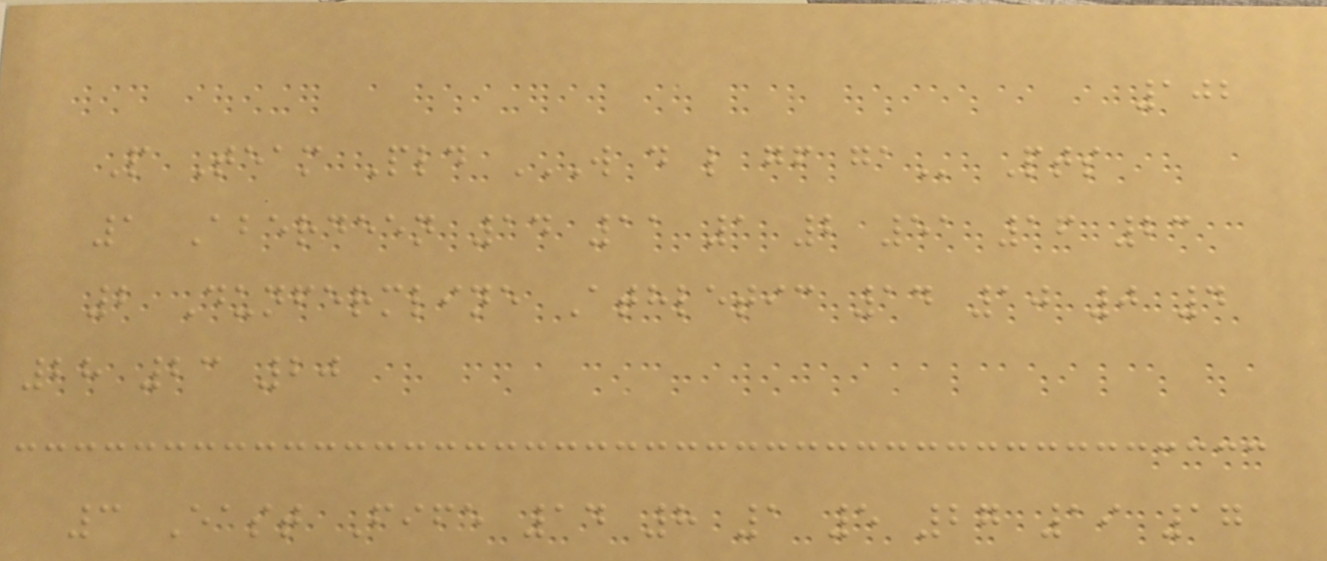102
P Team Pld W D L GF GA Pts
1 Aberdeen 14 11 1 2 51 16 23
2 Dunfermline Athletic 14 10 0 4
28 23 20
3 East Fife 14 8 1 5 27 19 17
